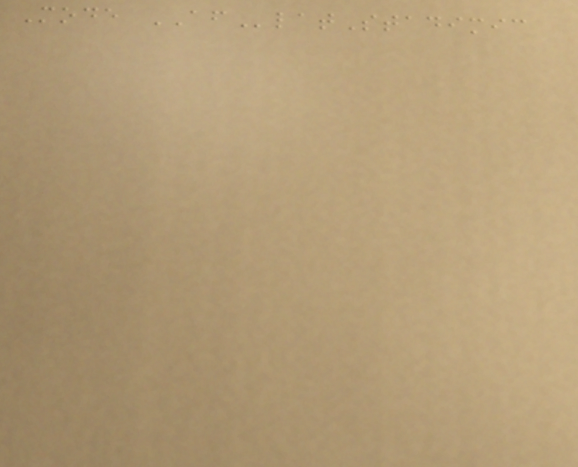Mode AFlatStadimic
